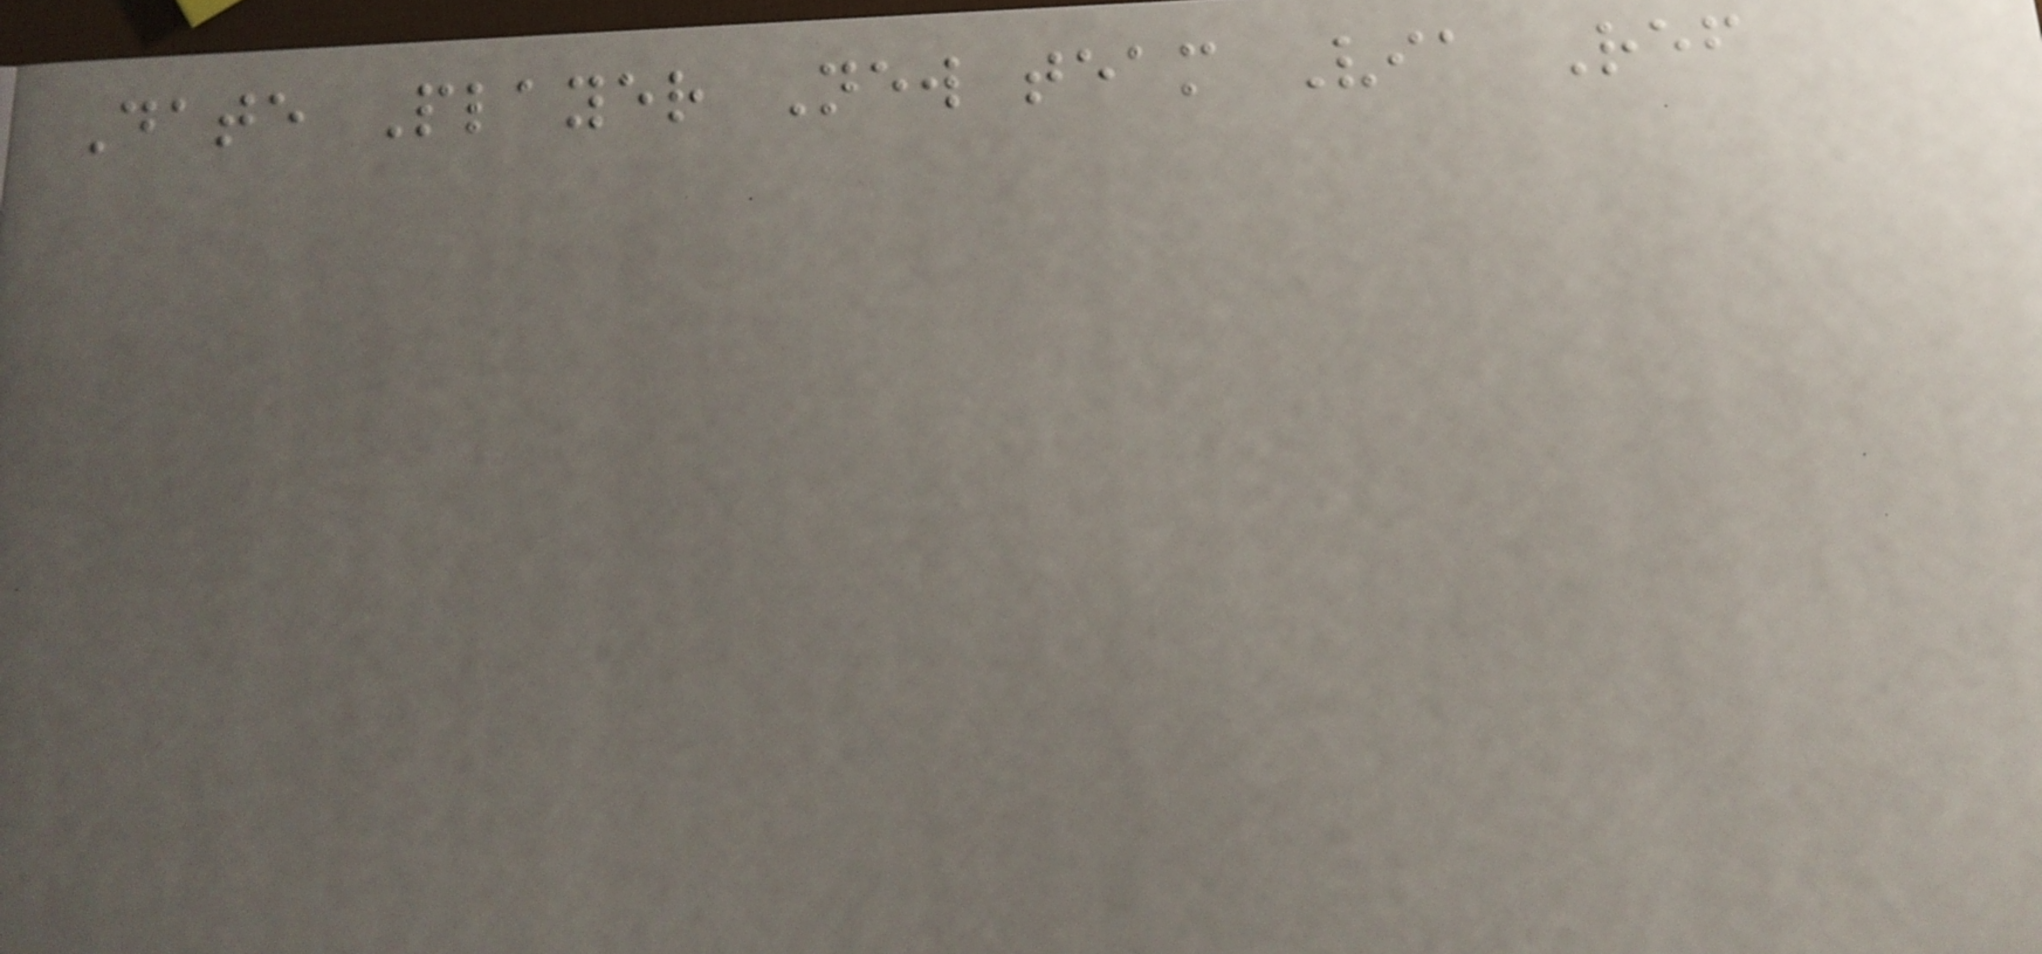Date Player New team Via Ref
